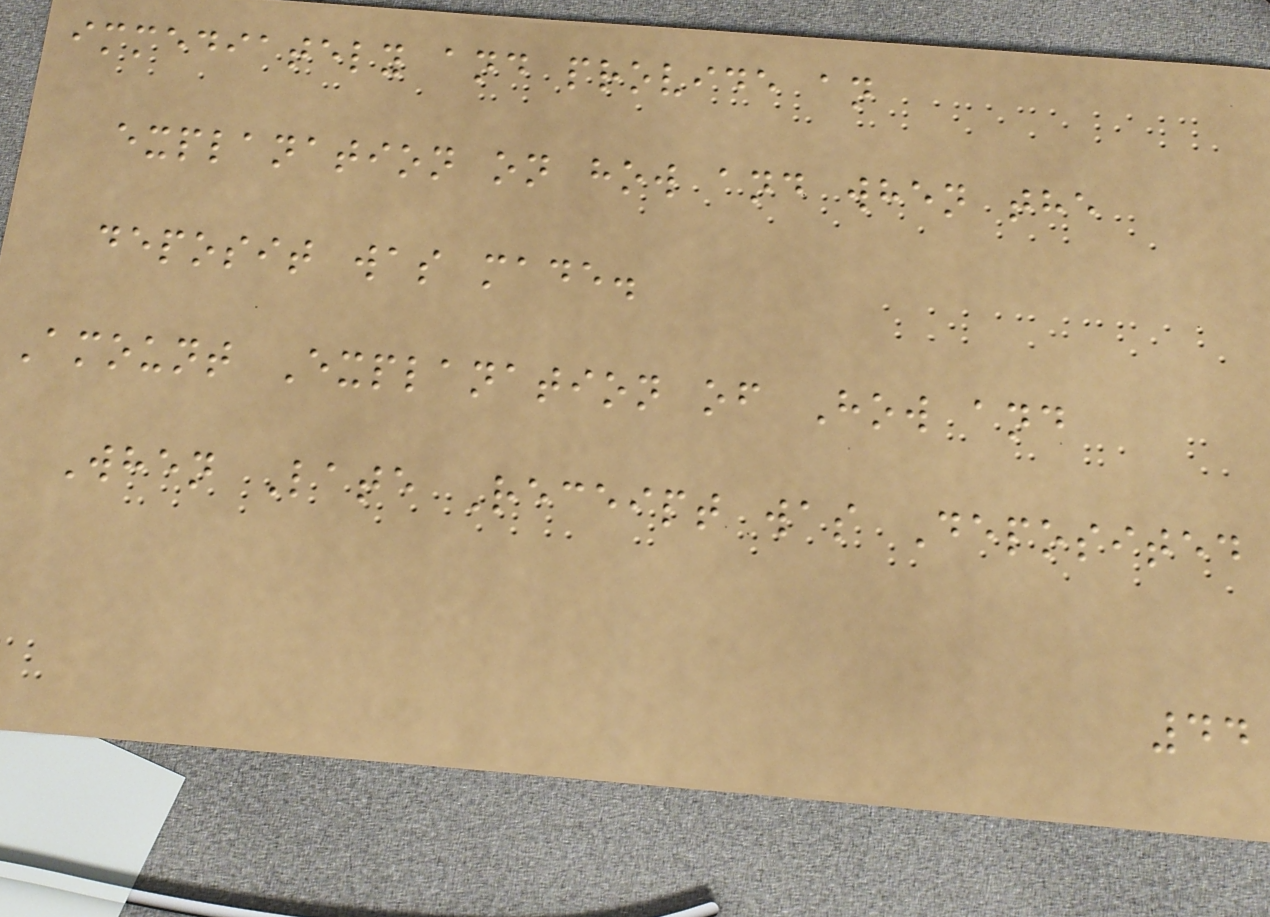immediately and provide an
explanation on how and when the
deposit was made.
Amount Explanation of How and
When Late Receipt was Deposited
44
